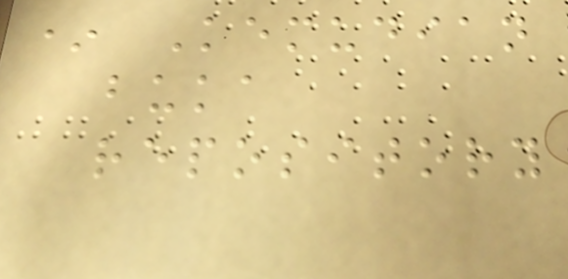* Kemudian
buka
repository
